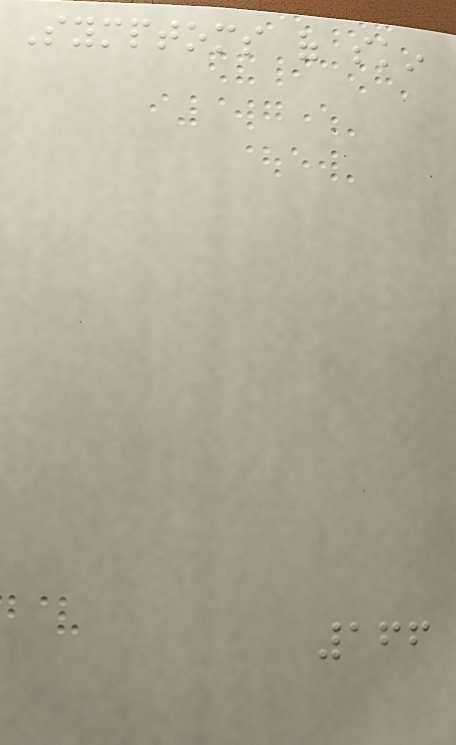Symptoms of skin
166
